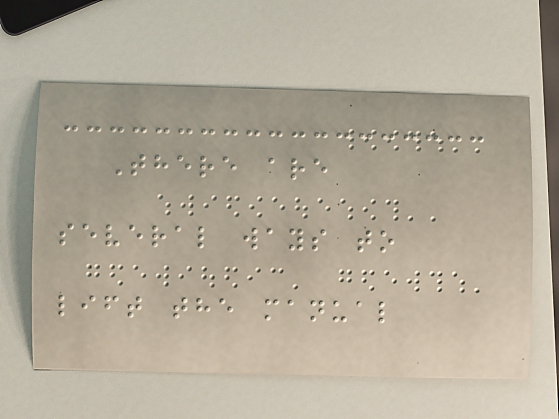There are
several ways to
lift the manual
